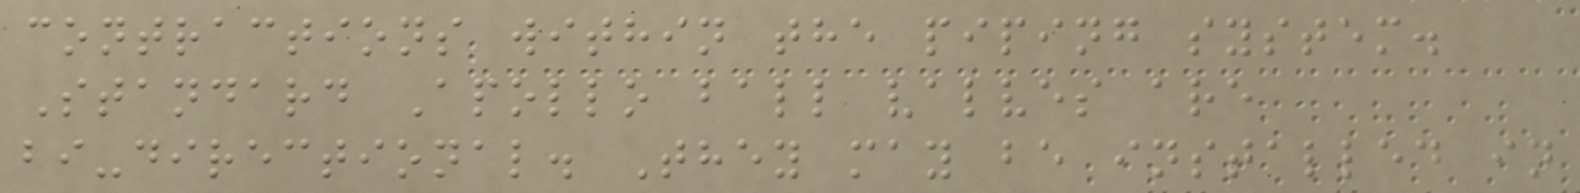contractions within the piping system.
Standard Apollo ball valves are
bi-directional. They may be installed in
